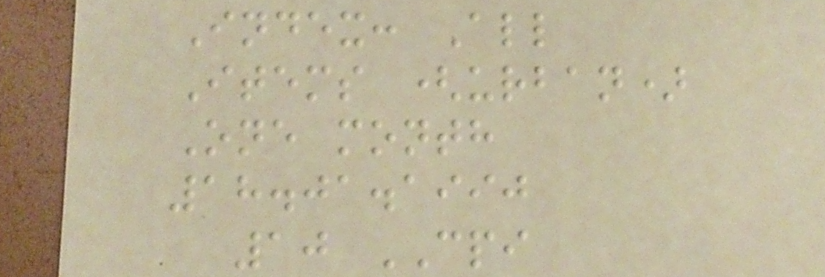Index: All
Items (urban)
One month
18.01.1990
10 CPI
